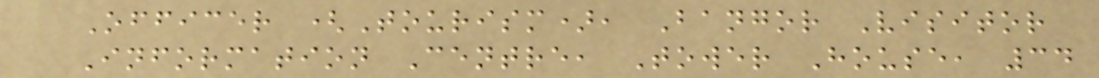Officer (Tourism), Bangor Visitor
Information Centre, Tower House, 34
